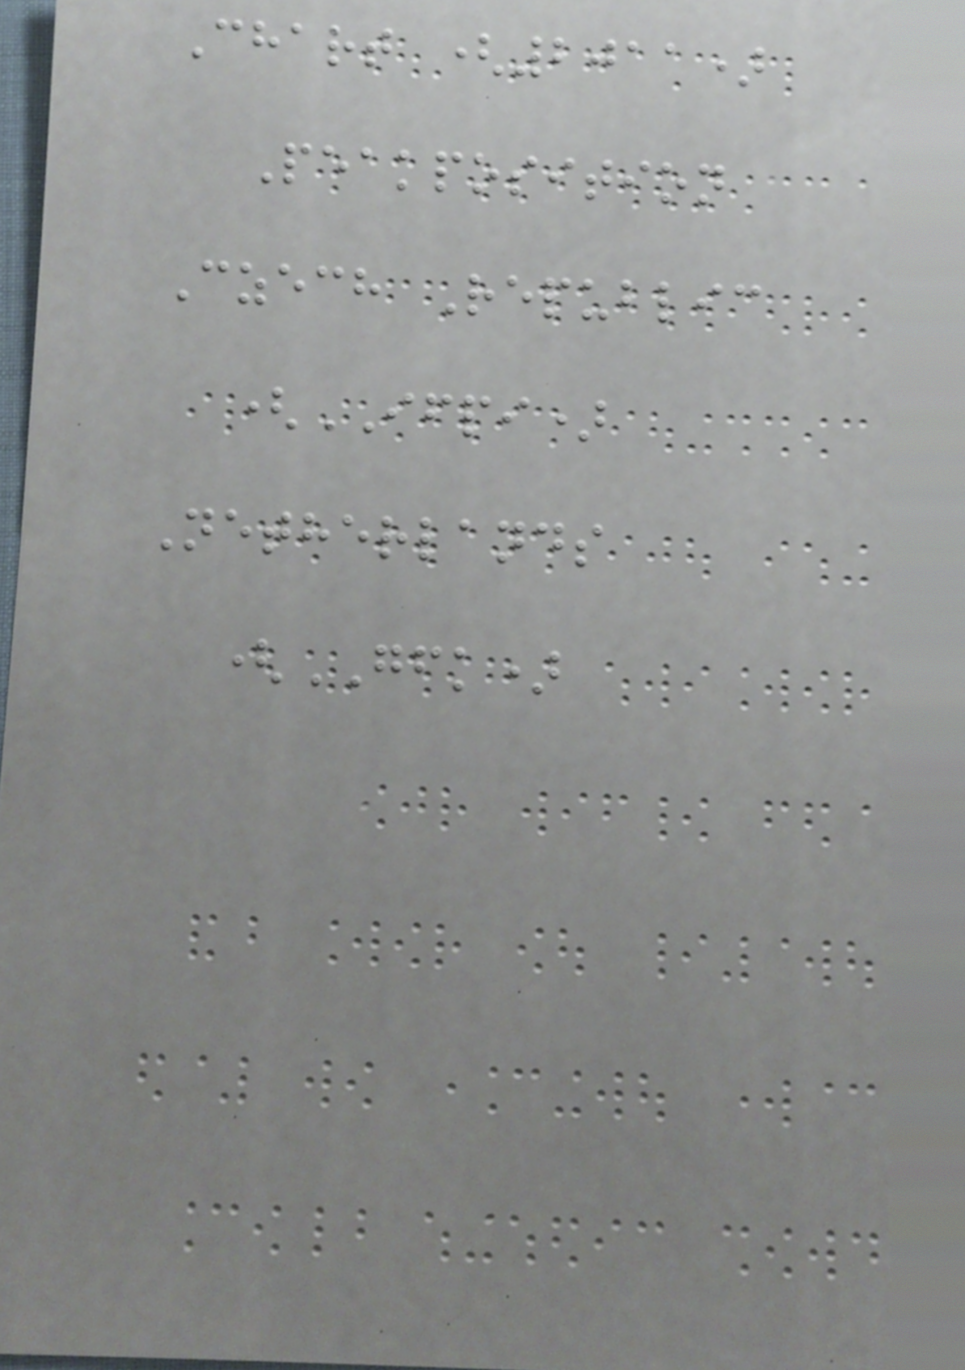Chart (2011)
Peakposition
Czech Republic
(IFPI)
Netherlands
(GFK)
